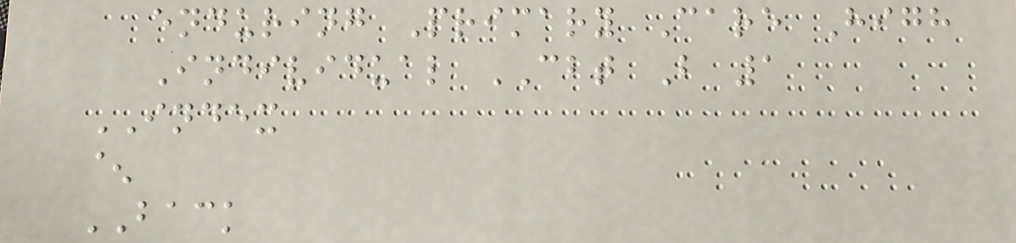enduring Primary Care High
Individual CBT B 1
INDEX
^
BACK
